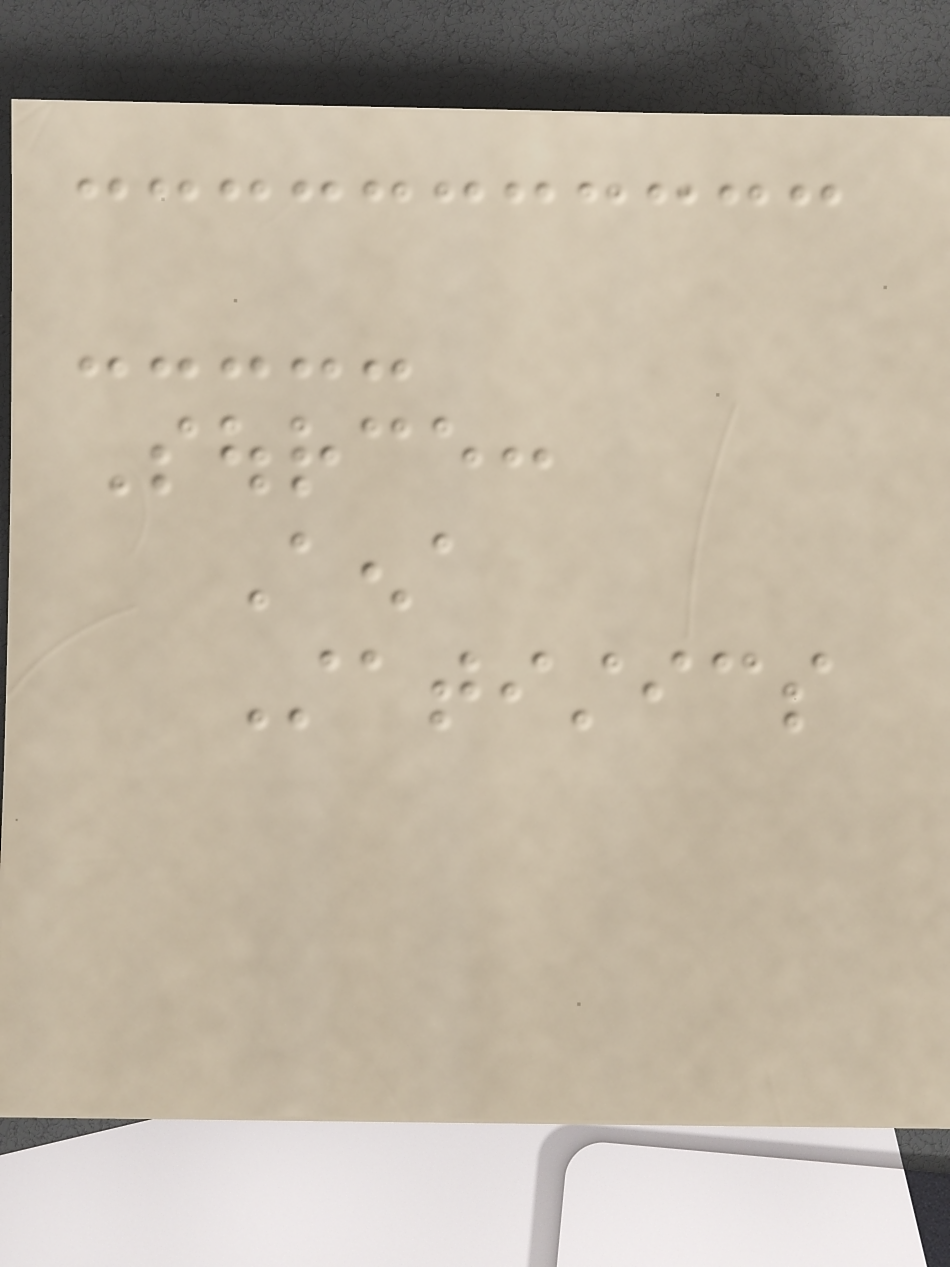Source:
Aena
Statistics
